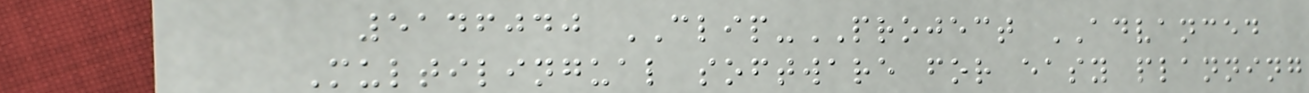5146040 CLIP-PROJECT ADVANCED
Multilingual software for easy planning
